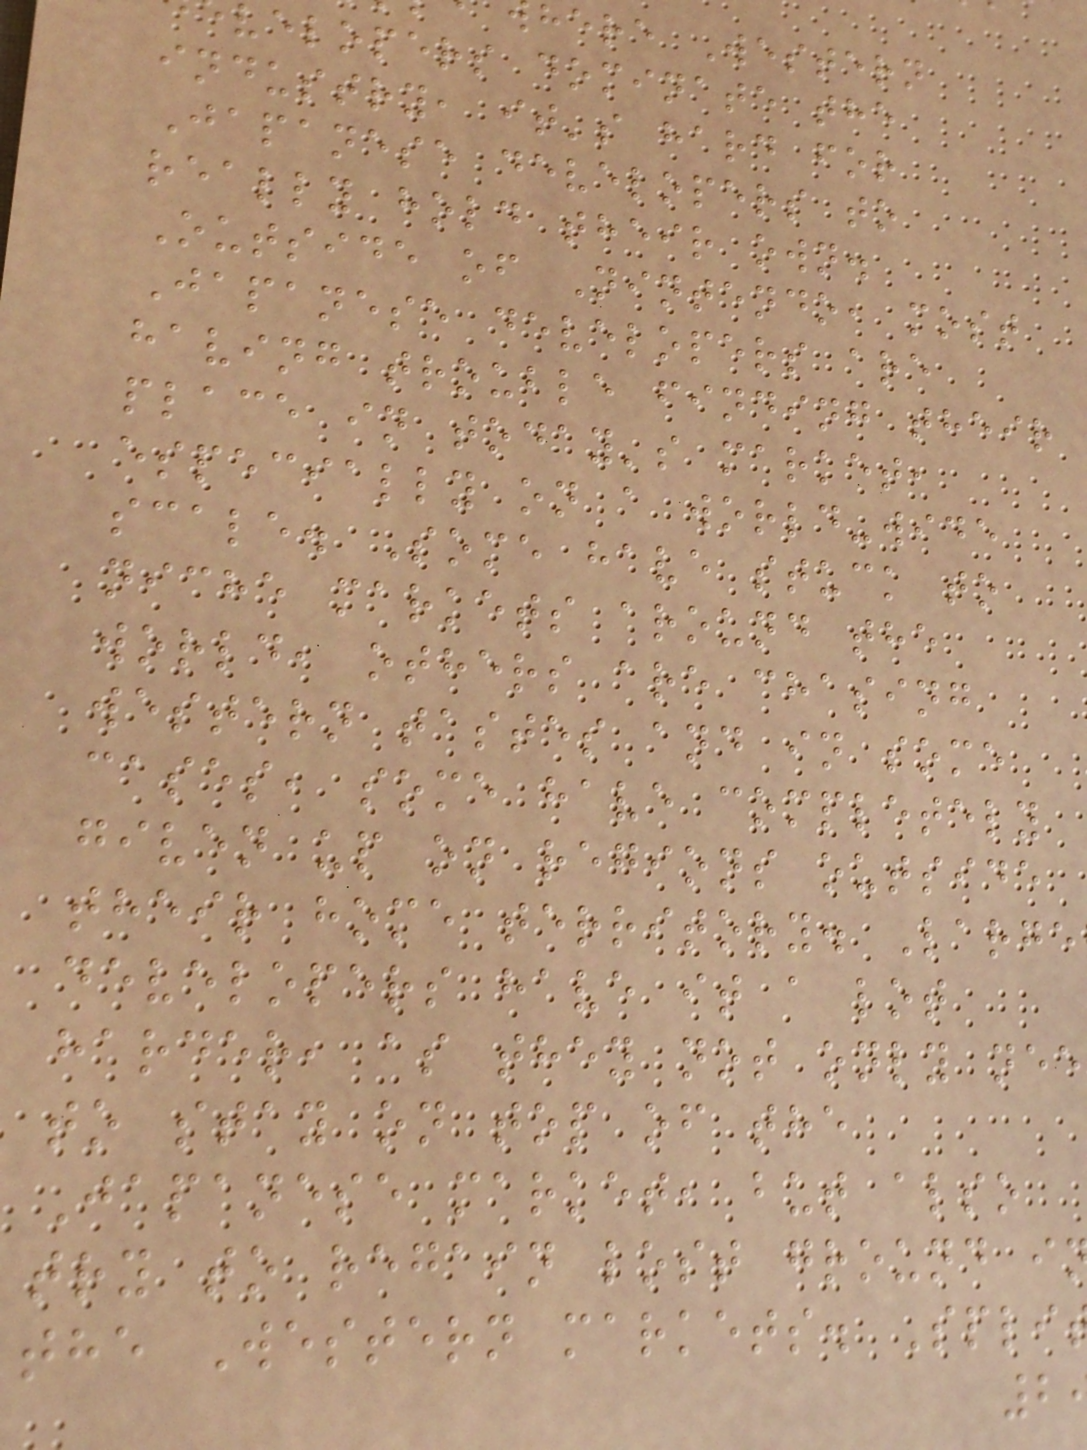here Western
velopers dominate the
industry, it's hard for
Japanese developers to
really hold their own.
Outside of Nintendo, most
Japanese developers are
having trouble finding their
place in today's market,
especially on a world-wide
scale. Some have stuck to
niche markets around the
world, others are chasing
western tastes and in some
cases, some have completely
given up on regions outside
their home territory. Large
developers have it a lot
harder, as they not only nee
to stay on top of the
Japanese market, but also
try to regain lost ground i
the Western markets. Spli
